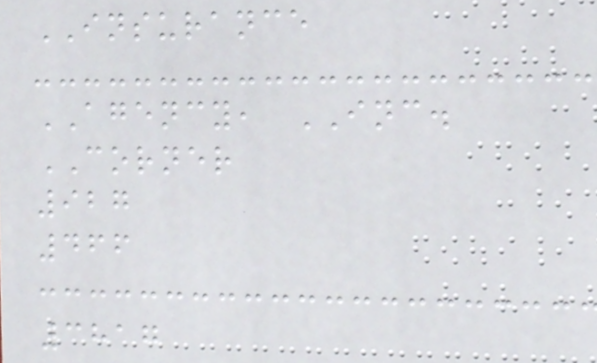INSURANCE
AGENCY, INC.
CORNER
927
466
3817
